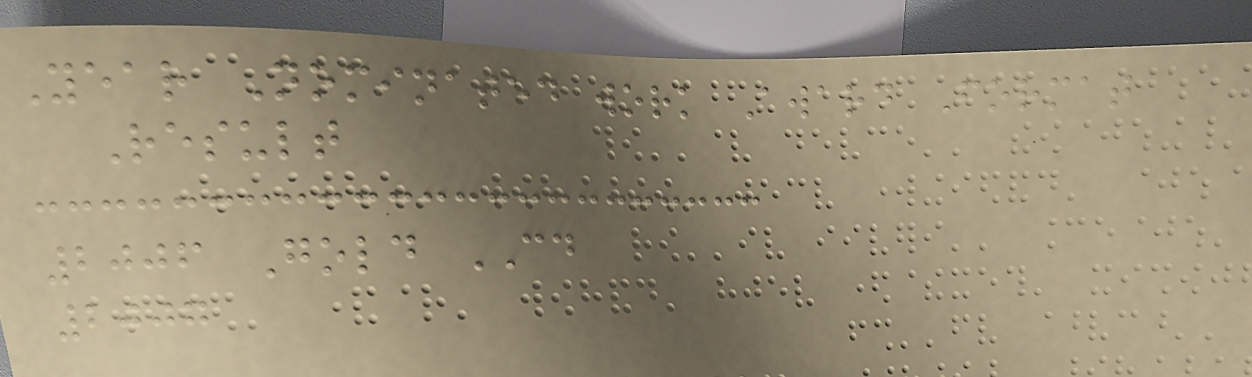Year Nominated work Award Format
Result
2006 Gold CD
2007
